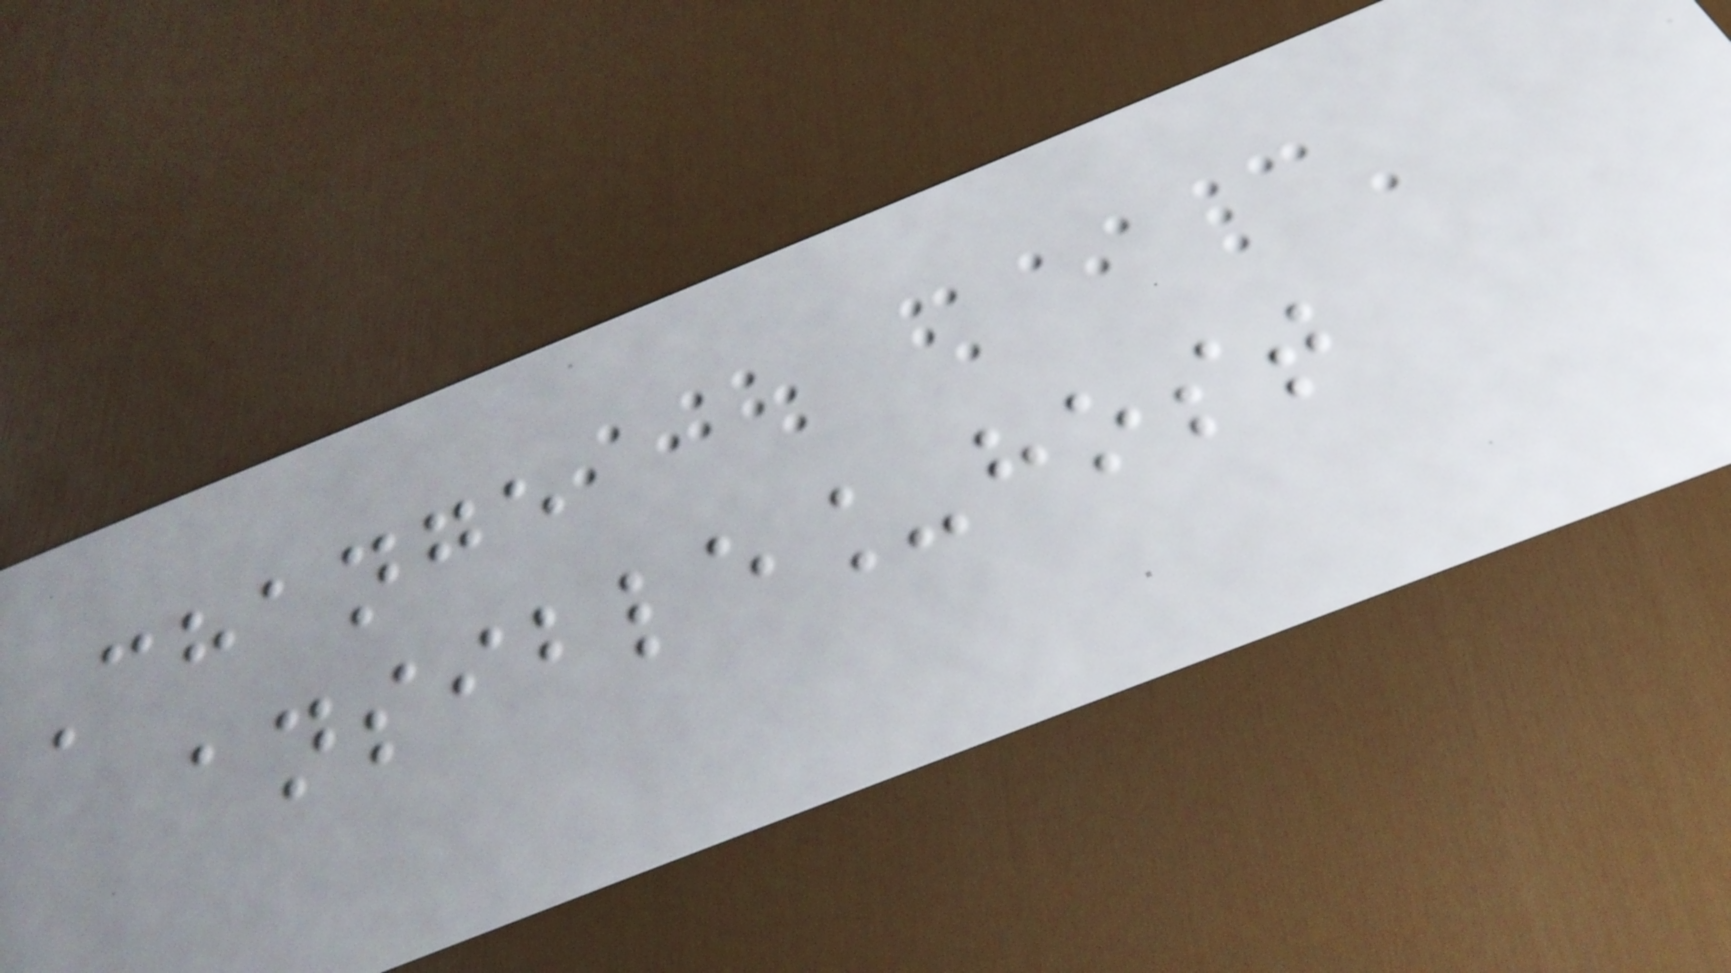Change
ansible_host
